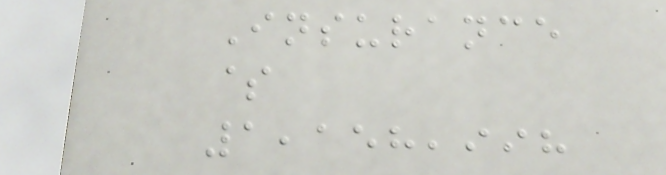Insurance
$
1,158,998
